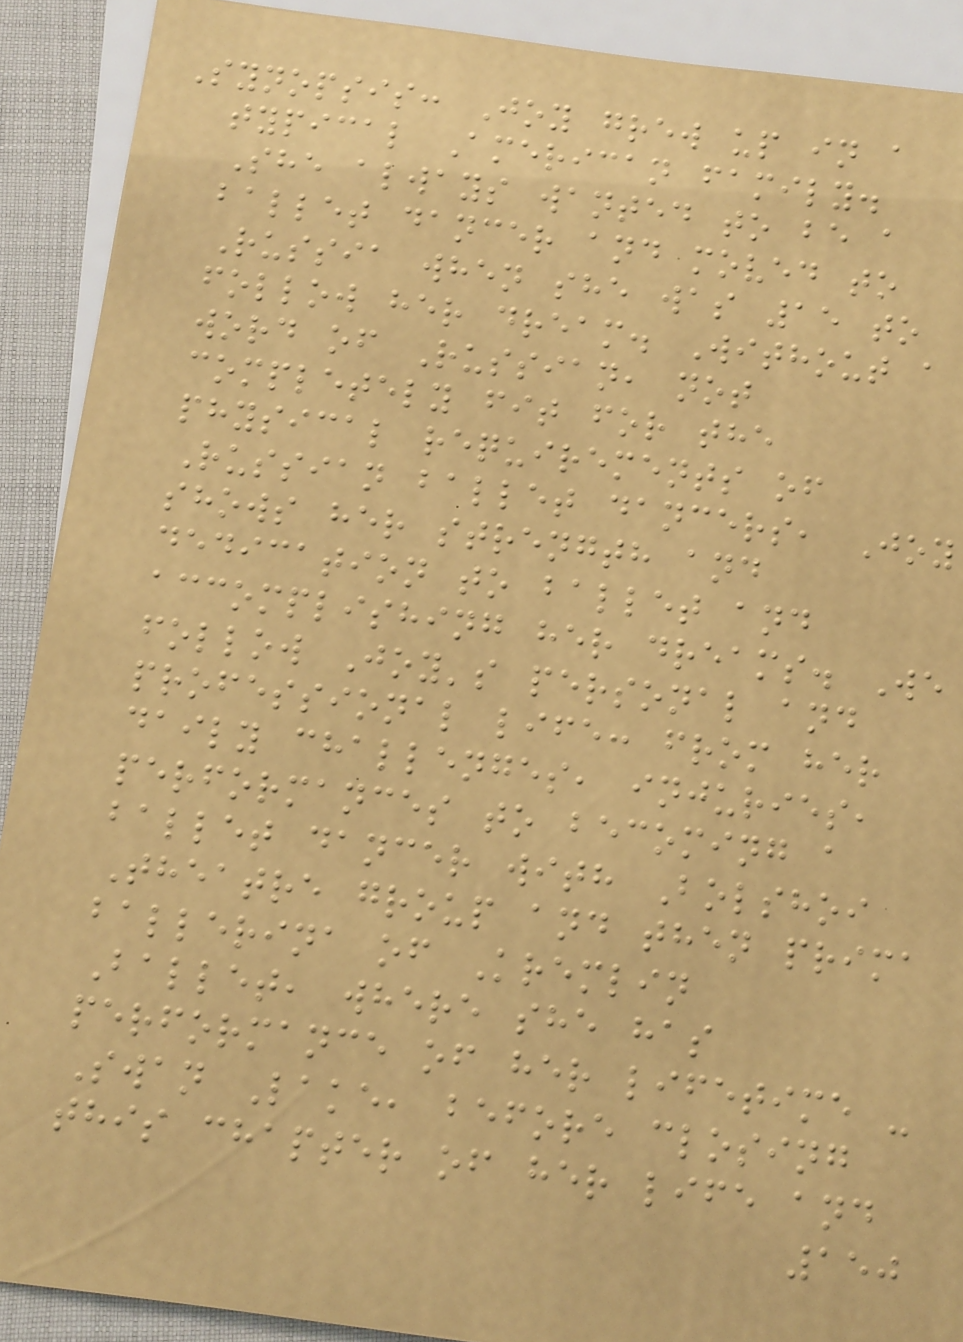Synopsis: Joy grew up in a
typical American family.
She always wanted to be a
ballet dancer and moved to
Russia when she was 15 to
follow her dream. Without a
word of Russian, not
completely fit for the
physical requirements of
Russian ballet dancers, Joy
shows her strength and
dedication to ballet and
accomplishing her dreams. We
follow Joy's personal and
professional life: from her
daily challenges, injuries,
performances to becoming a
ballet dancer with Bolshoi
Theatre group and then prima
ballerina of Kremlin
Ballet, where she has
performance of her lifetime -
Swan Lake, before closing
this chapter of her life and
150
